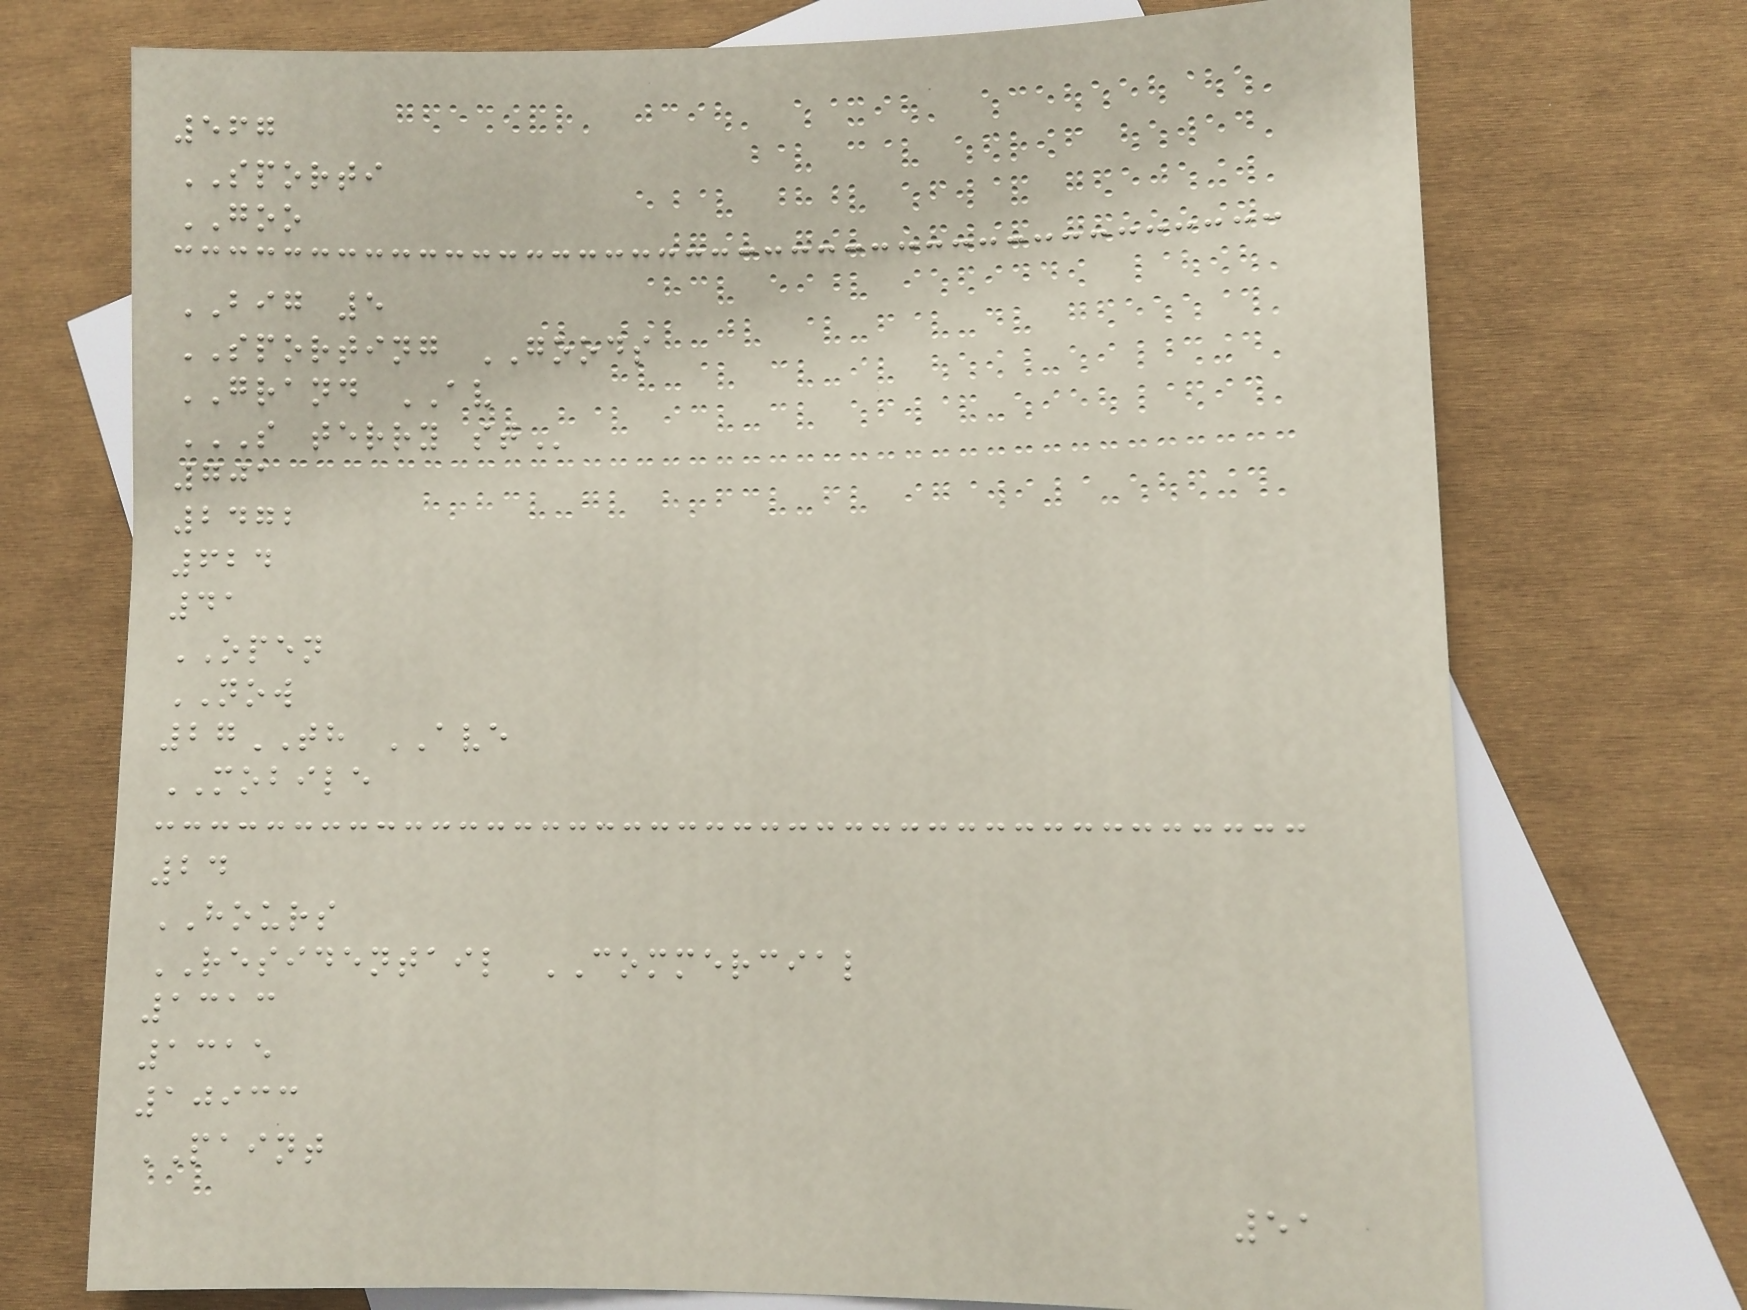567
SPORTI
GOO
BIG 5
SPORTING GOODS
GRAND AV
S TERRY ST
701
2472
624
41
OPEN
NOW
27TH AVE
MOBILE
24
HOURS
RESIDENTAIL COMMERCIAL
1313
1315
10933
PAINT
51
